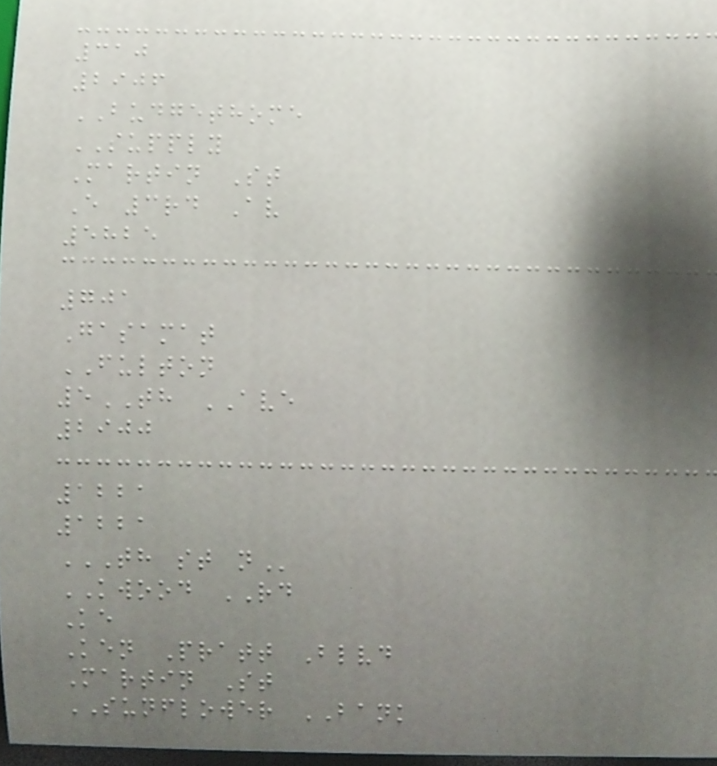310
2906
BUDGETHOME
SUPPLY
Martin St
E 3rd Av
5825
701
Gasamat
FULTON
5TH AVE
2900
1221
1221
TH ST N
KWOOD RD
Ke
Ken Pratt Blvd
Martin St
SUNFLOWER BANK
